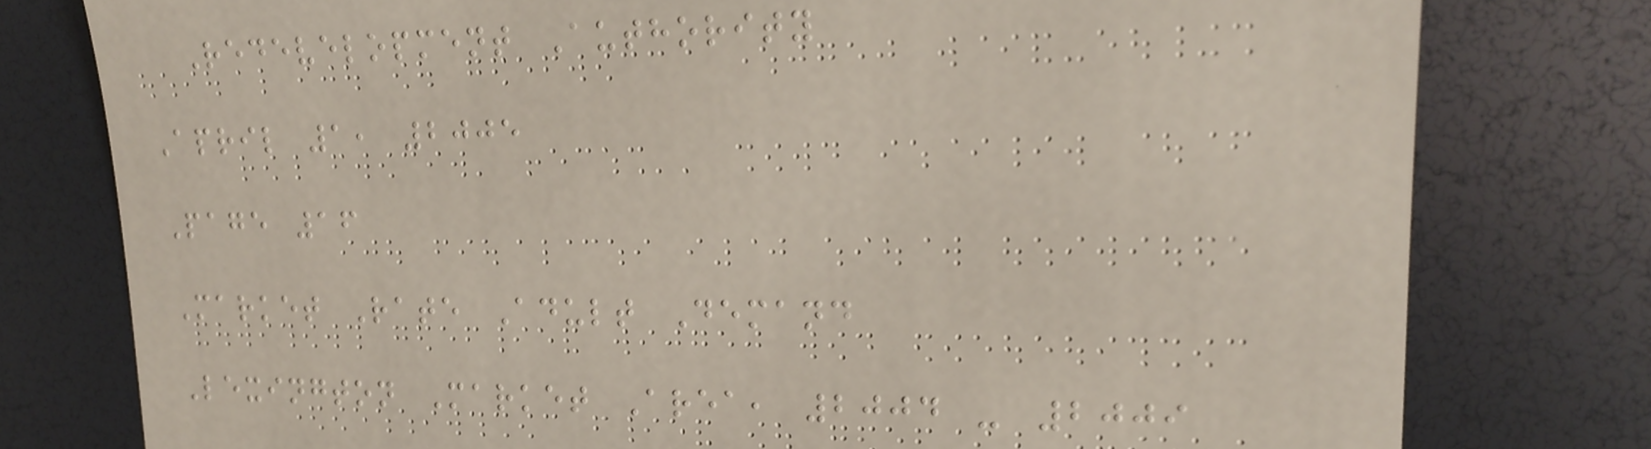Redevelopment Authority
April 1, 2005
Page 16
Market Rate Adult Demand
Lexington Market Area, 2004 - 2009
